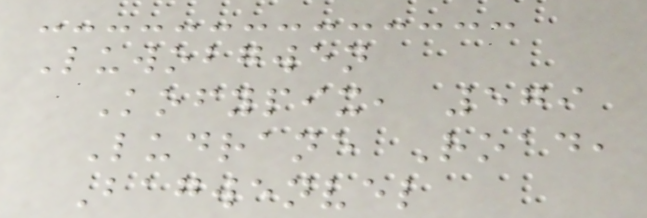Luwobgwen
Kofypix, 579
Ludrane Road,
Bagwenvel
